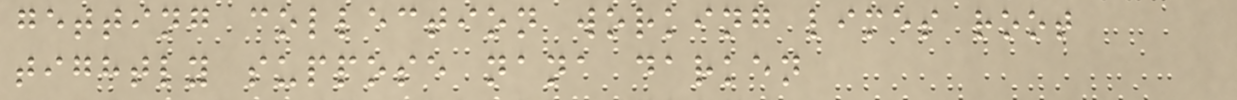getting collection working limes root
tightly suppose nana darken
